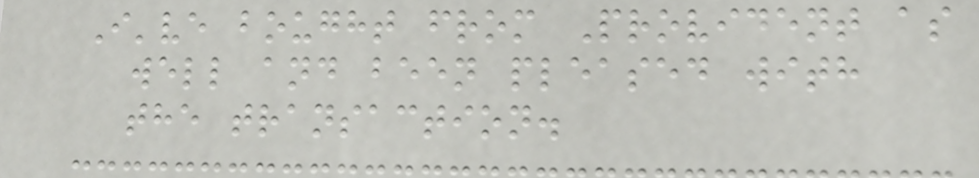I've bought from Provident as
well and been pleased with
the transaction.
